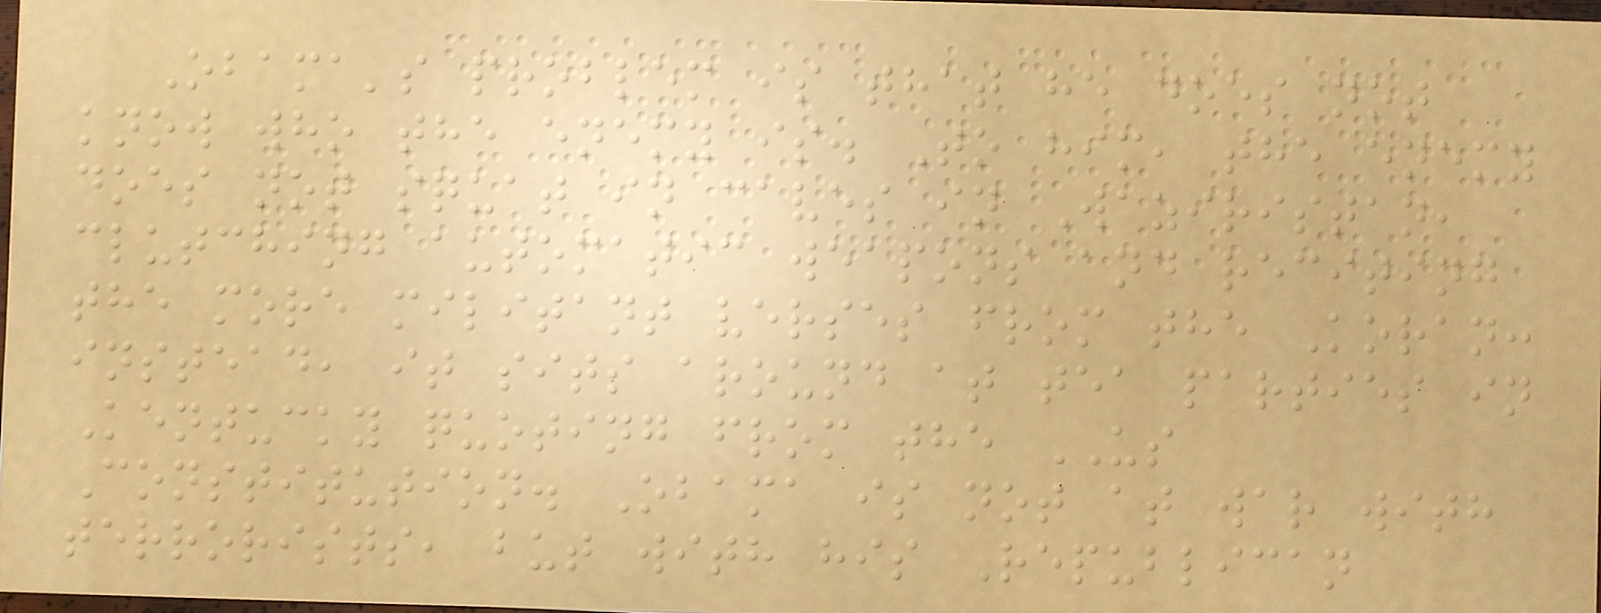Obama's problem is that he does not
know who the enemy is. To him, the enemy
does not squat in caves in Waziristan,
clutching automatic weapons and reciting
the more militant verses from the Koran:
instead, it sits around at tea parties in
Kentucky quoting from the US
Constitution. Obama is not at war with
terrorists, but with his Republican
